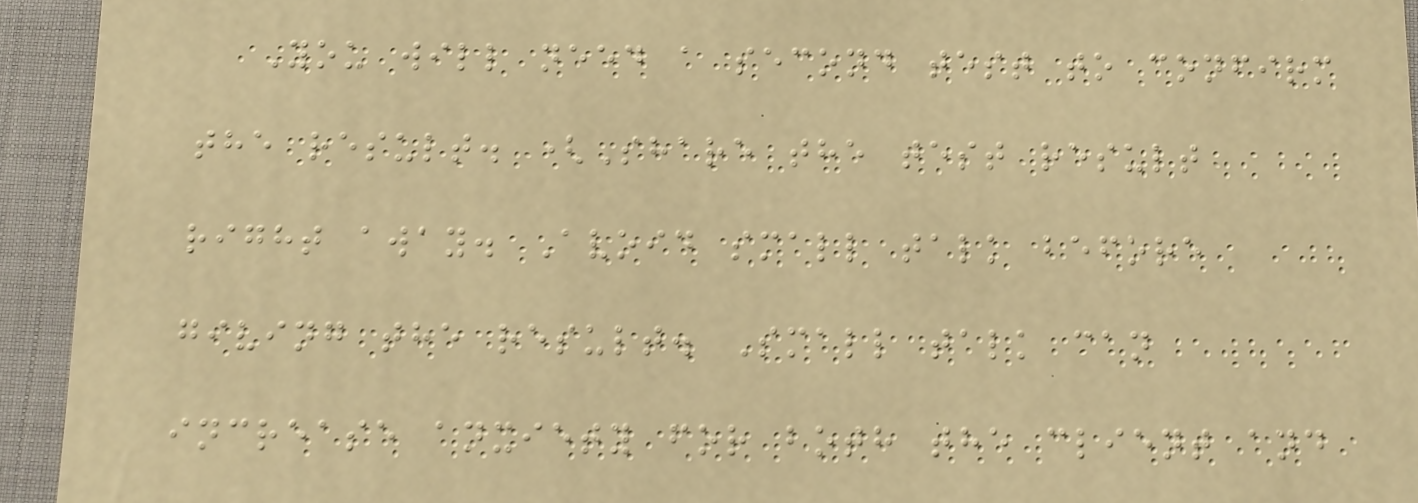You will need a second test to confirm
the result. (Share the test result
right away. Avoid small talk before
giving the result. Small talk can
increase anxiety for both the client and
